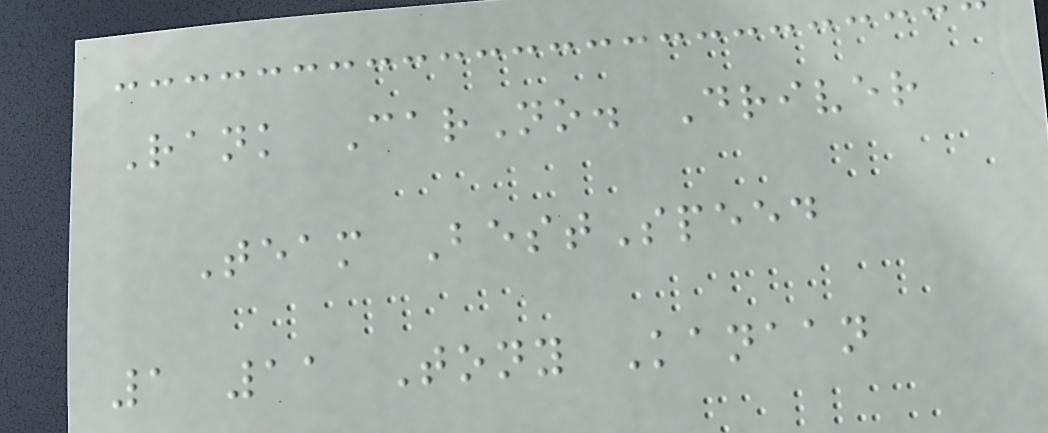Rank CarNo. Driver
Team BestSpeed
1 11 Tony Kanaan
